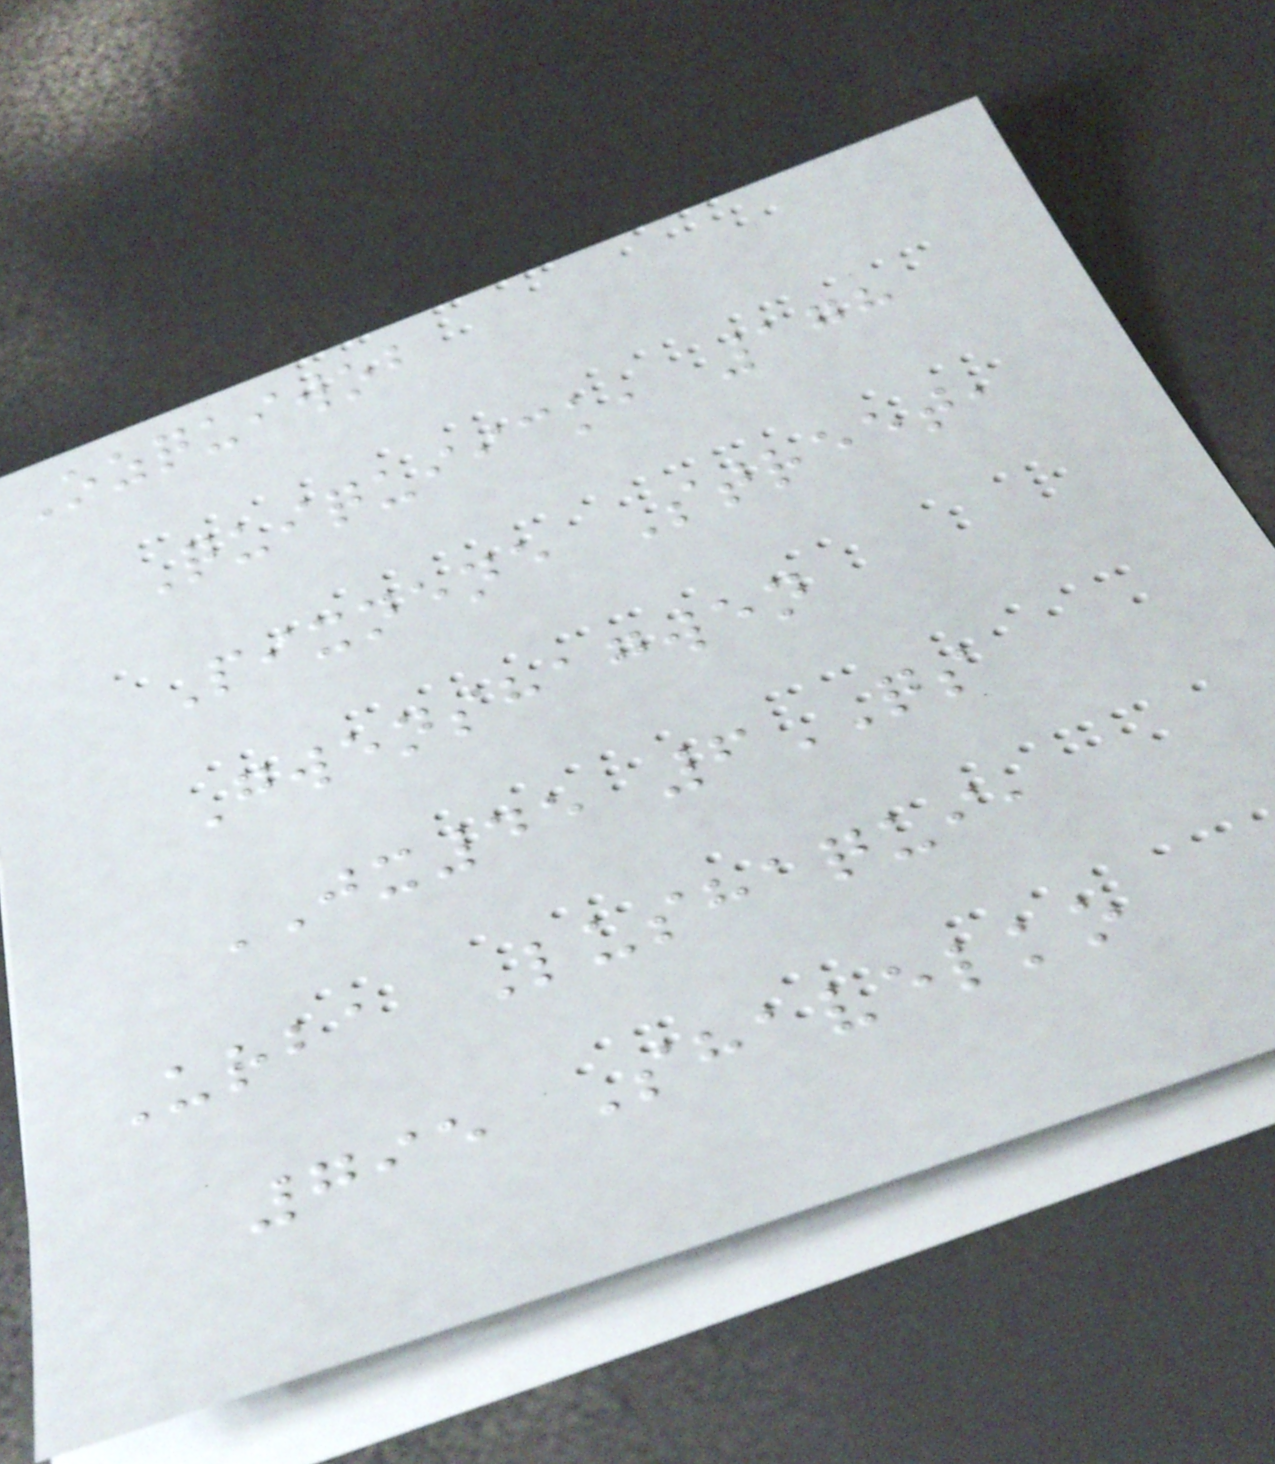Ozquiwob
Quiquiick, 178
Pixnene Street,
Gwenshagwen
JX45 6QS
Urba Lushaqui,
795 Shavelko
